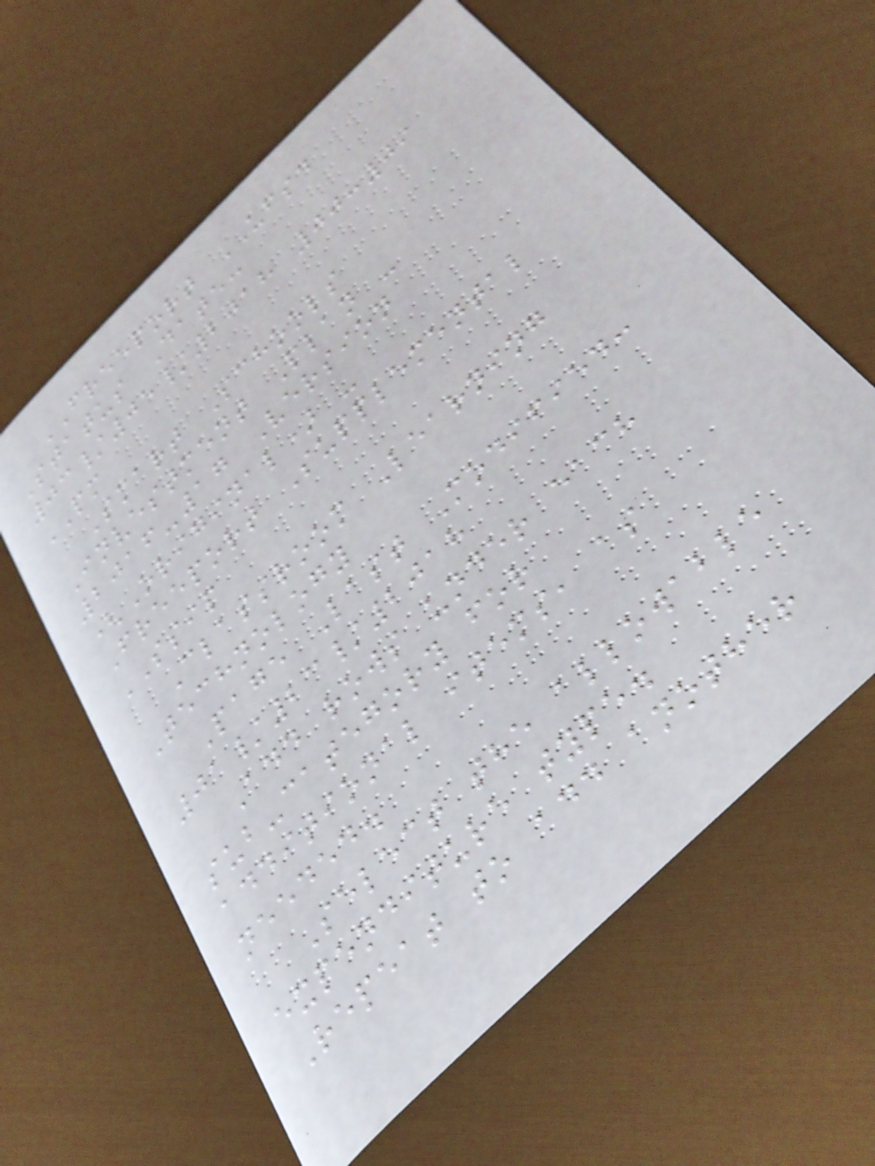FREEPORT UFSD
Status Date:
03/05/2018 00:09
PM
Smart Schools
Investment Plan -
2016-17 Version
(Original) -
Freeport Supplemental
SSIP
Classroom Learning
Technology
Page Last Modified:
01/23/2018
Add rows under each
sub-category for
additional items, as
needed.
Select the allowable
expenditure type.
Repeat to add another
